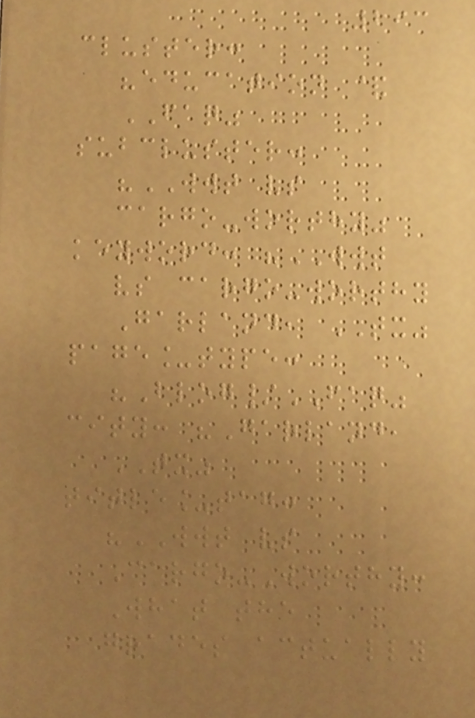293
cluster:
"education &
FAQ"
subcluster:
"WWT vs
cargo-worthy"
keyword: "WWT
vs cargo-worthy
Garland, TX"
page_type:
"Blog/FAQ"
city: "Garland,
TX"
title_tag:
"WWT vs
Cargo-Worthy:
What the
grades actually
